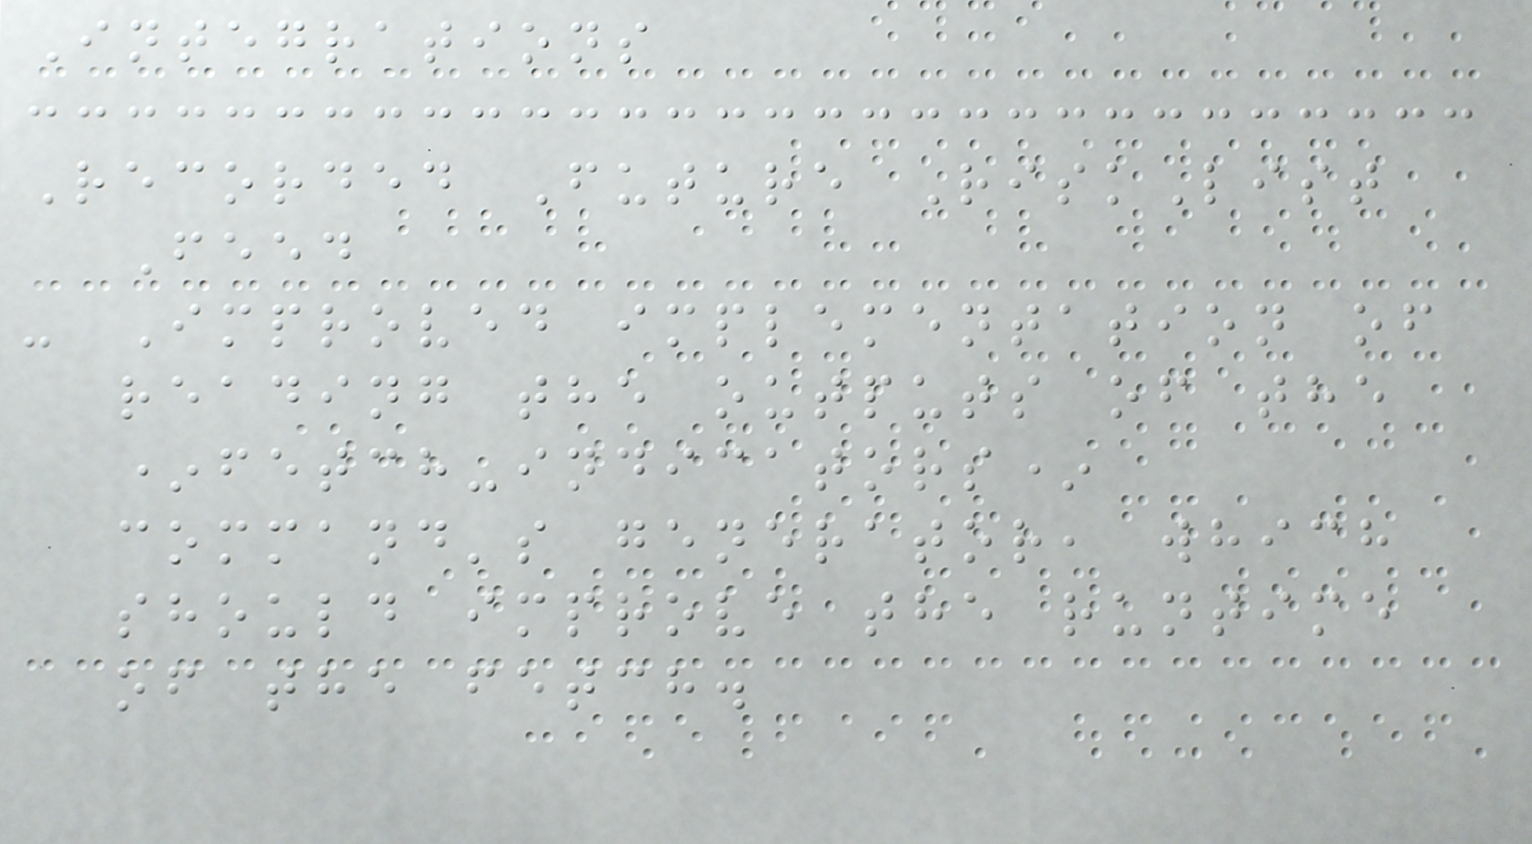Integrations
Recorded Future RiskList
Feed
- Improved implementation of
reading the outputs of the
*fetch-indicators*
command's generator, which
should improve the runtime
of the fetch.
